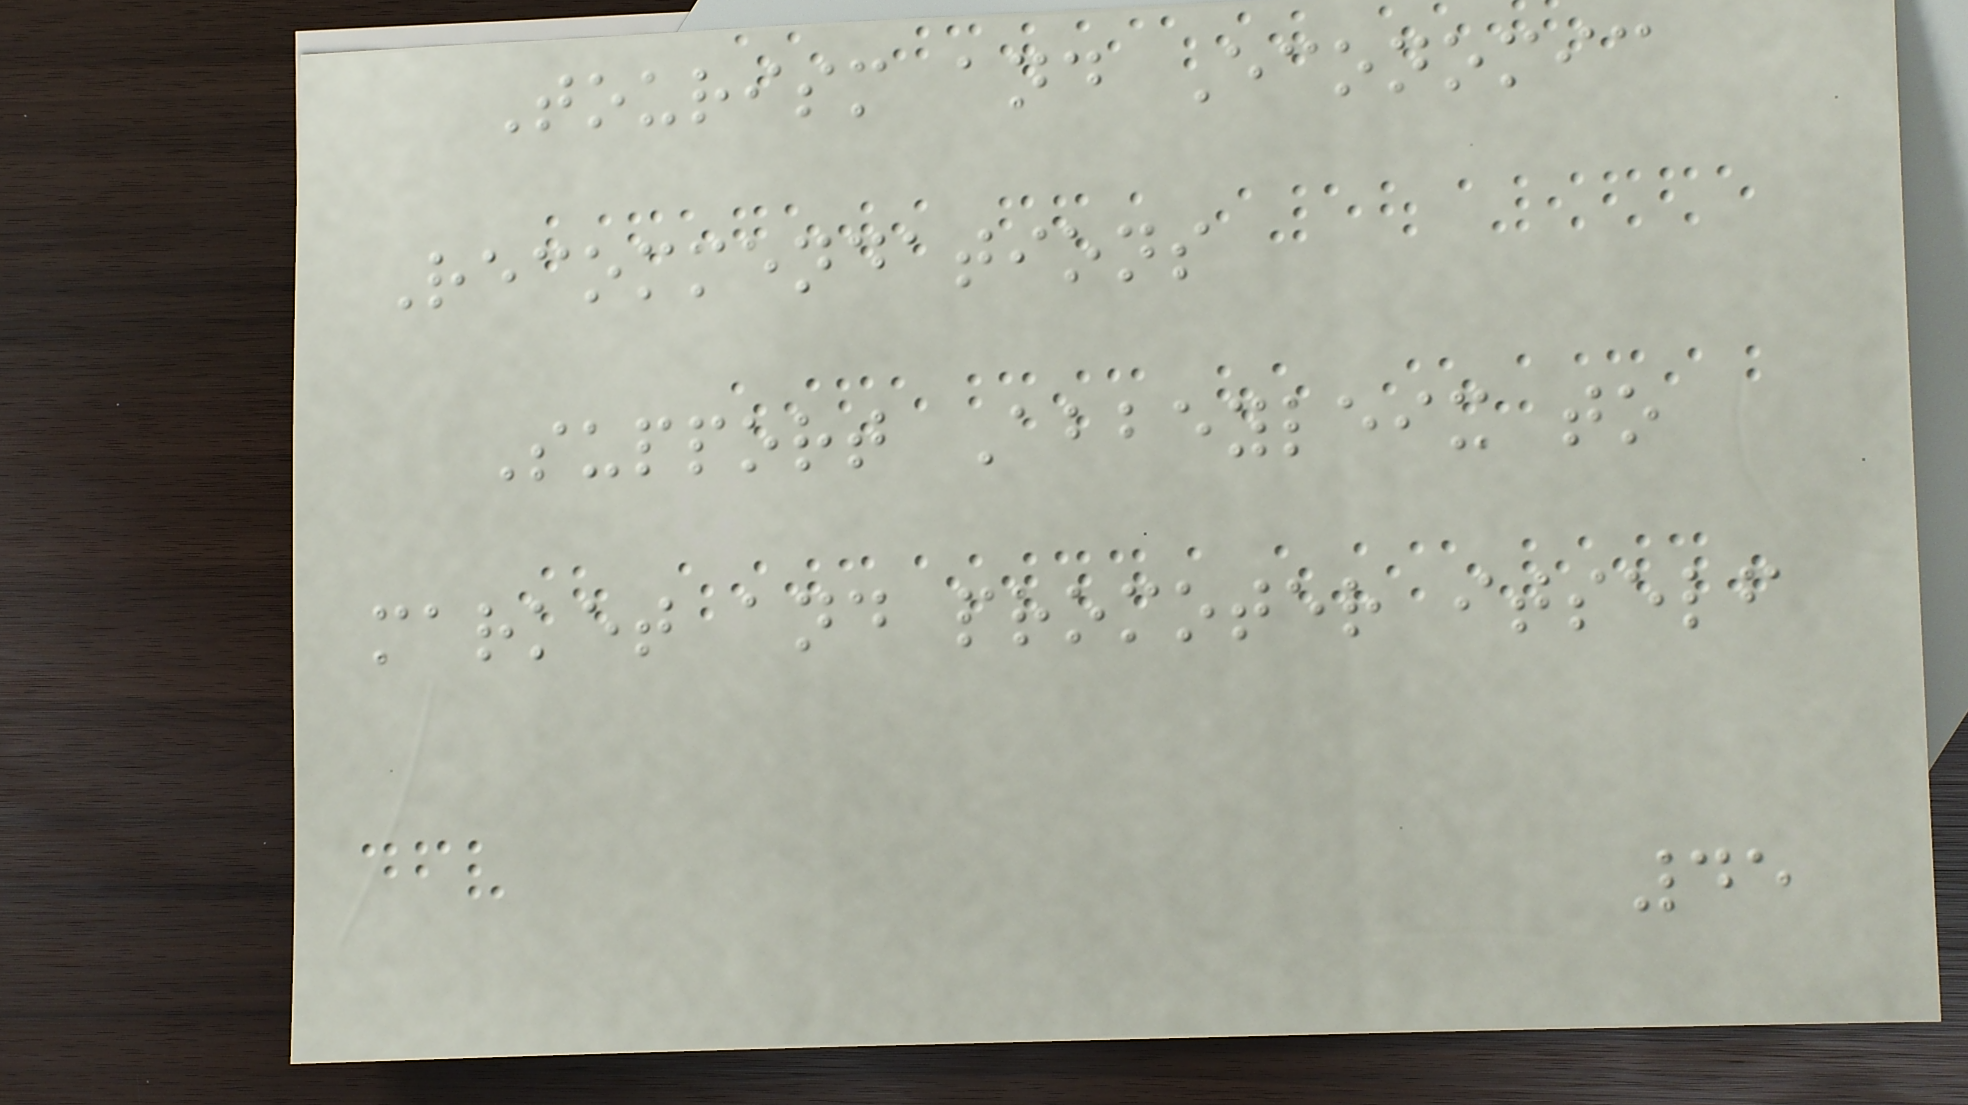Tourism and Economic
Recommendations
Support Abbeyleix to
market and promoter itself
45
